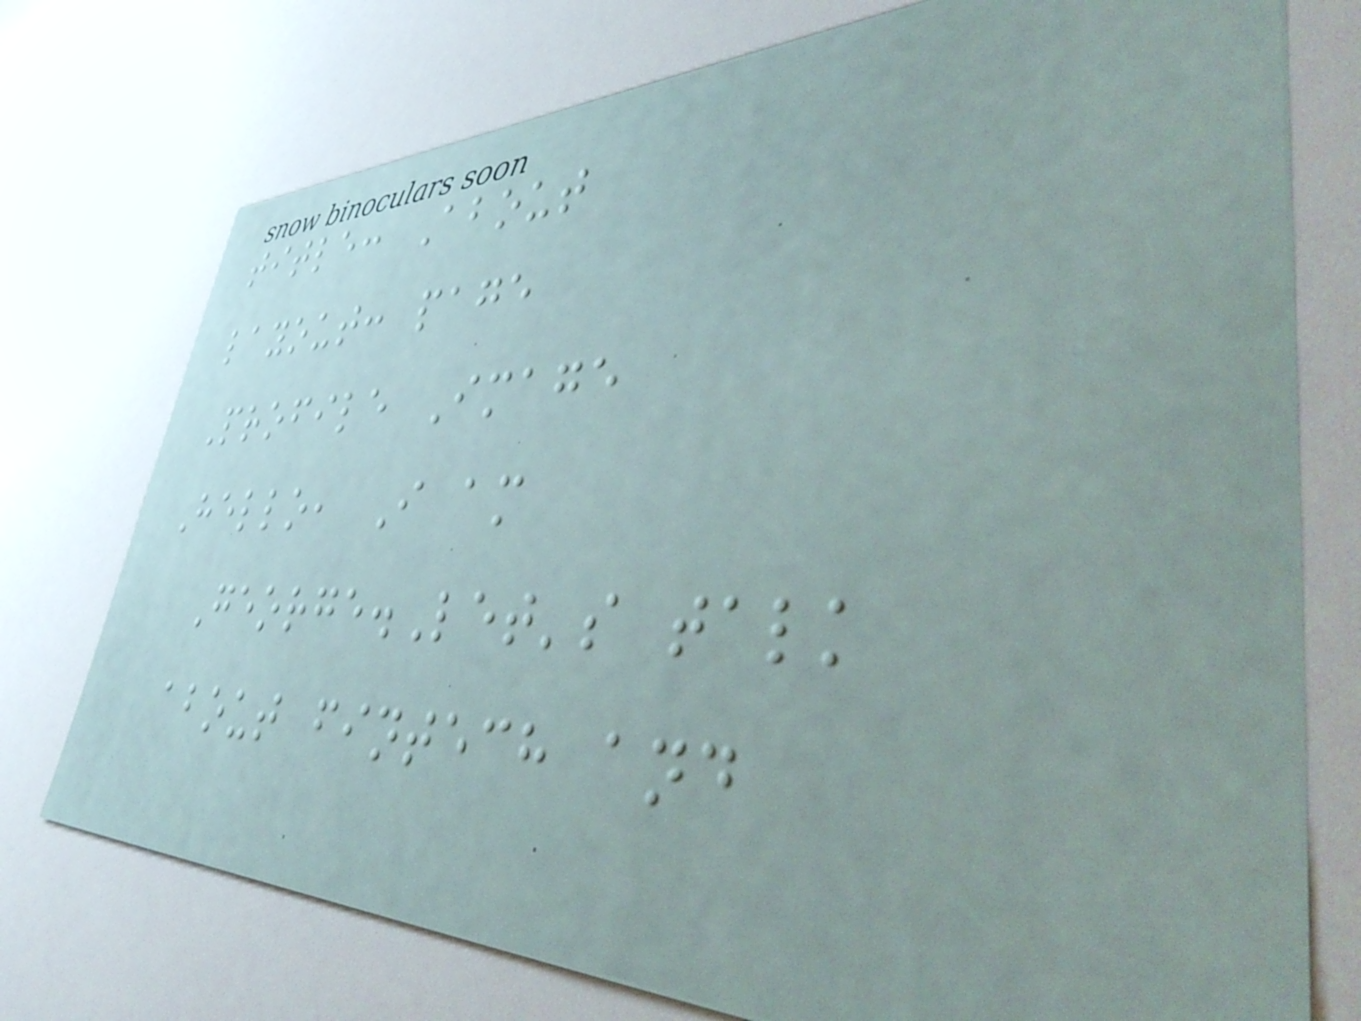title: About
layout: page
Profile Image
Hello, I am
George.Let's talk
about fintech and
